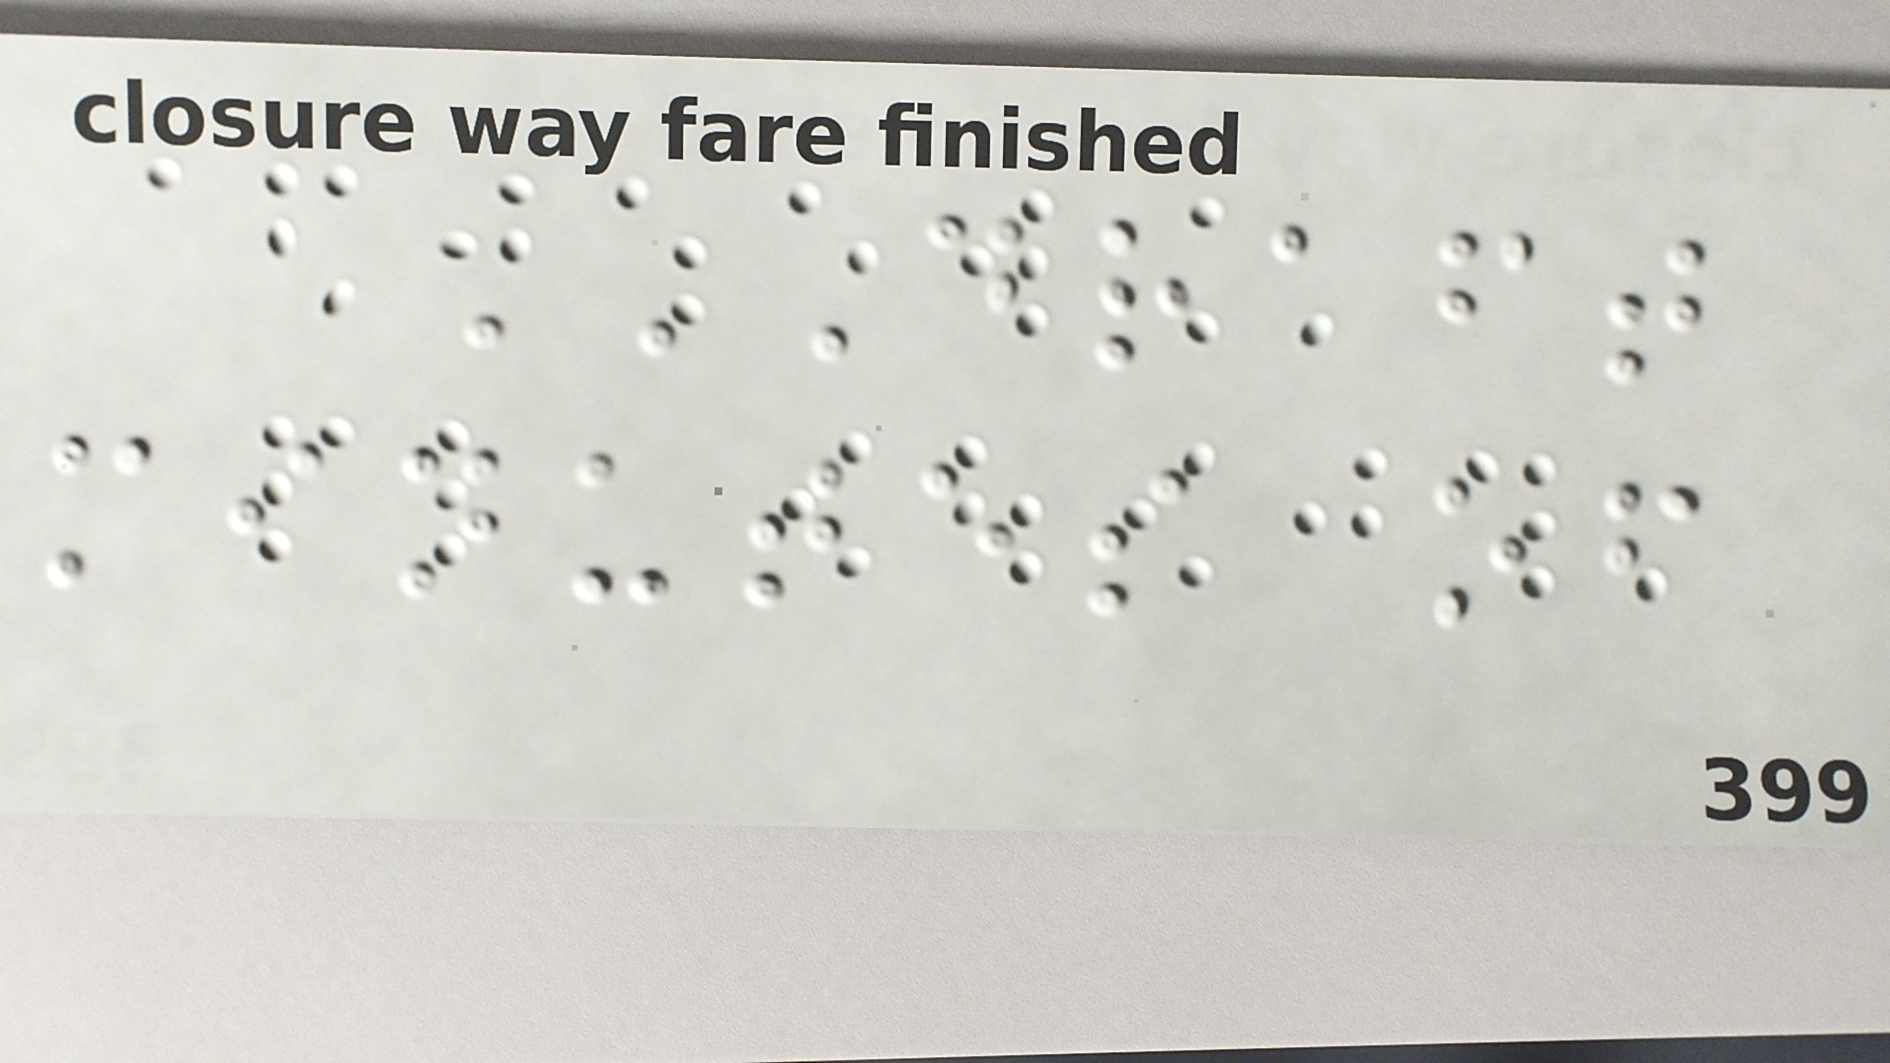DRAFT
MINUTES OF
